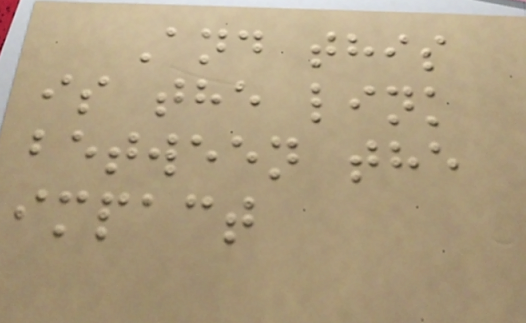And this
is the link
between the
impact
